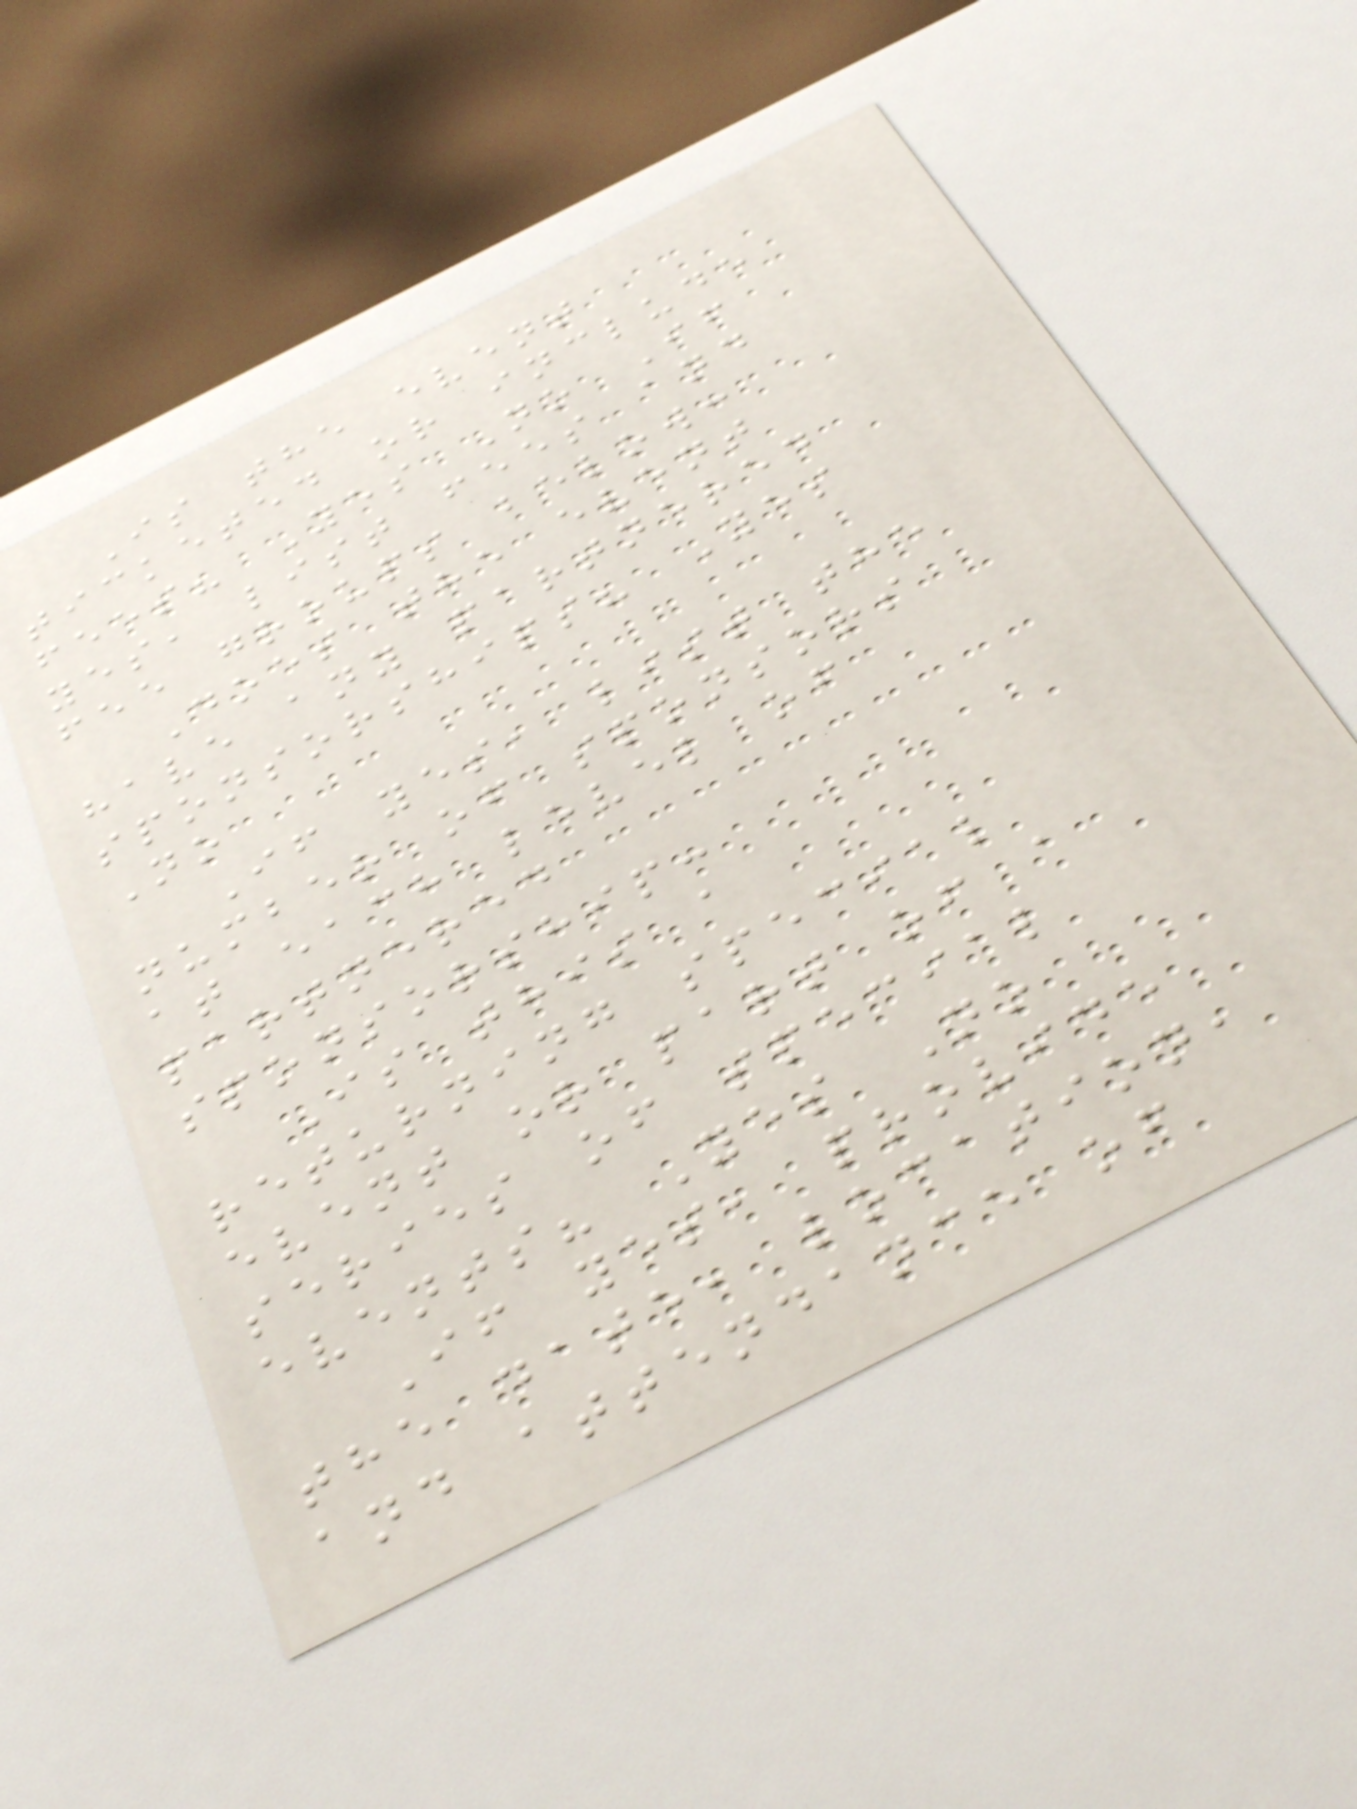Is the event
ticketed or include
fees? Yes No If
yes, list fees and
fee groups below:
Does the event
have any partnered
sponsorships? Yes
No
If yes, list the
number of sponsors
at each level of
partnered
sponsorship:
Is this a
returning special
event or part of a
series of special
events? Yes No
If yes, provide
the date, location,
and attendance of
